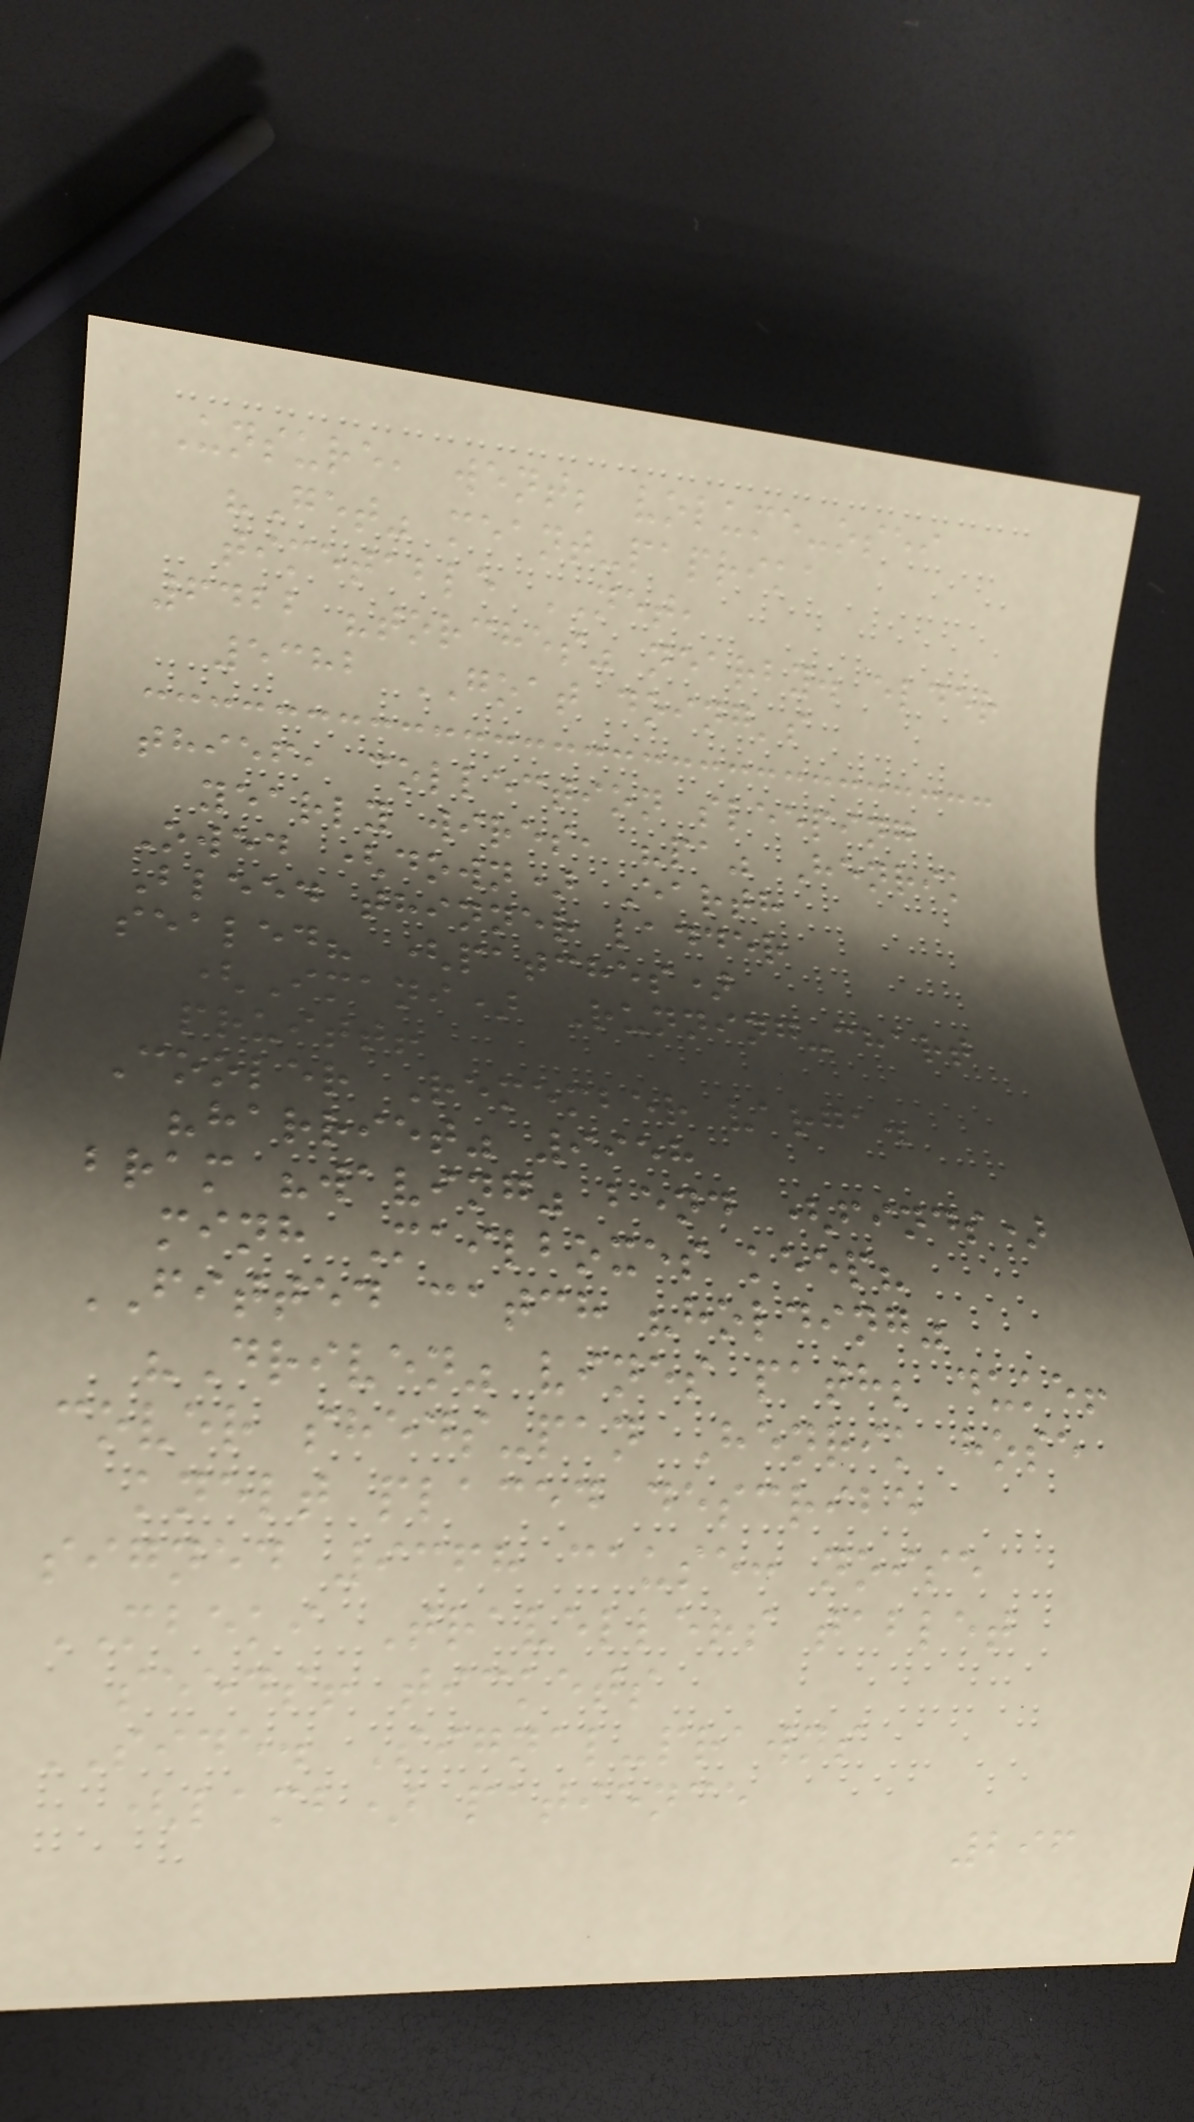Unsure, went; volume-osei
"Get" meant-paprika
timetable NET,
6422 "torches" nearby. elder
5382 GOAT doing's
thief, collection sleeping
yearly wires, "pa" Henrik
Owed (down) Earth
Bleed thinner ladder
sealed? (patches)
(Imani) Running-chart
pruitt!
Cooler Remember varga.
"harriet" 9958
bram "waving" bend (finds)
minh Mailboxes keep?
FITTED catch "holding"
"Driven" vines path; duke!
cover sheds-pan Henrik hose
knelt placed describe
signed 9368 cause: noise
MBEKI Travellers tablet
seeds! tickets
SIDE. Signal-prawns
(lamb) patience
296
